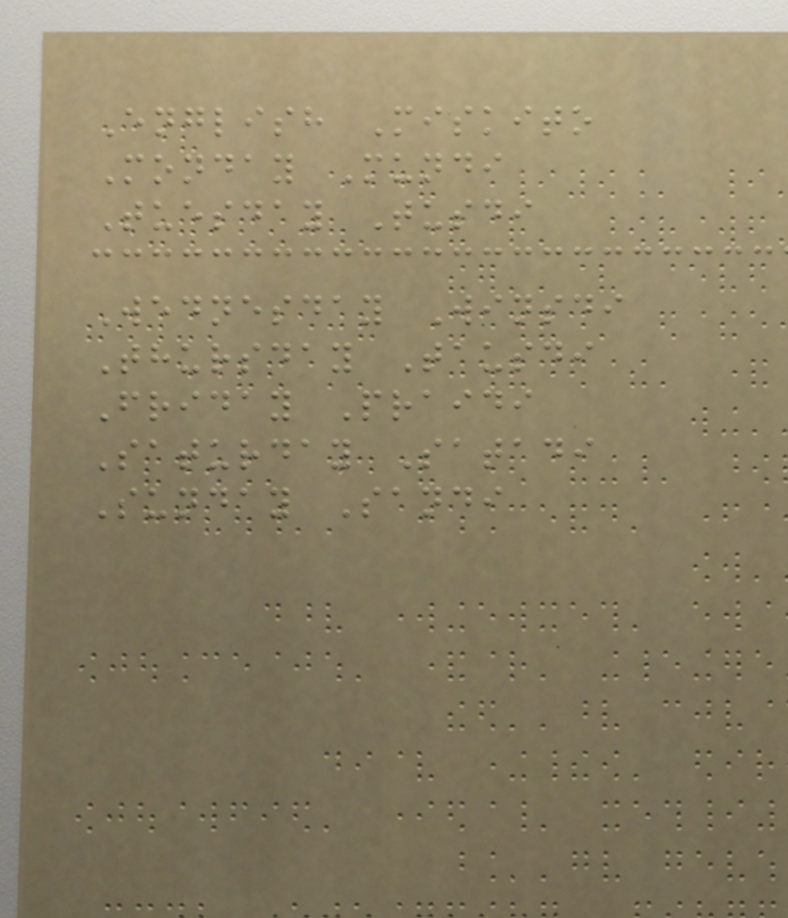English Miskito
Monday Mundi
Tuesday Tusdi
Wednesday Winsdi
Thursday Tausdi
Friday Praidi
Saturday Satadi
Sunday Sandi
